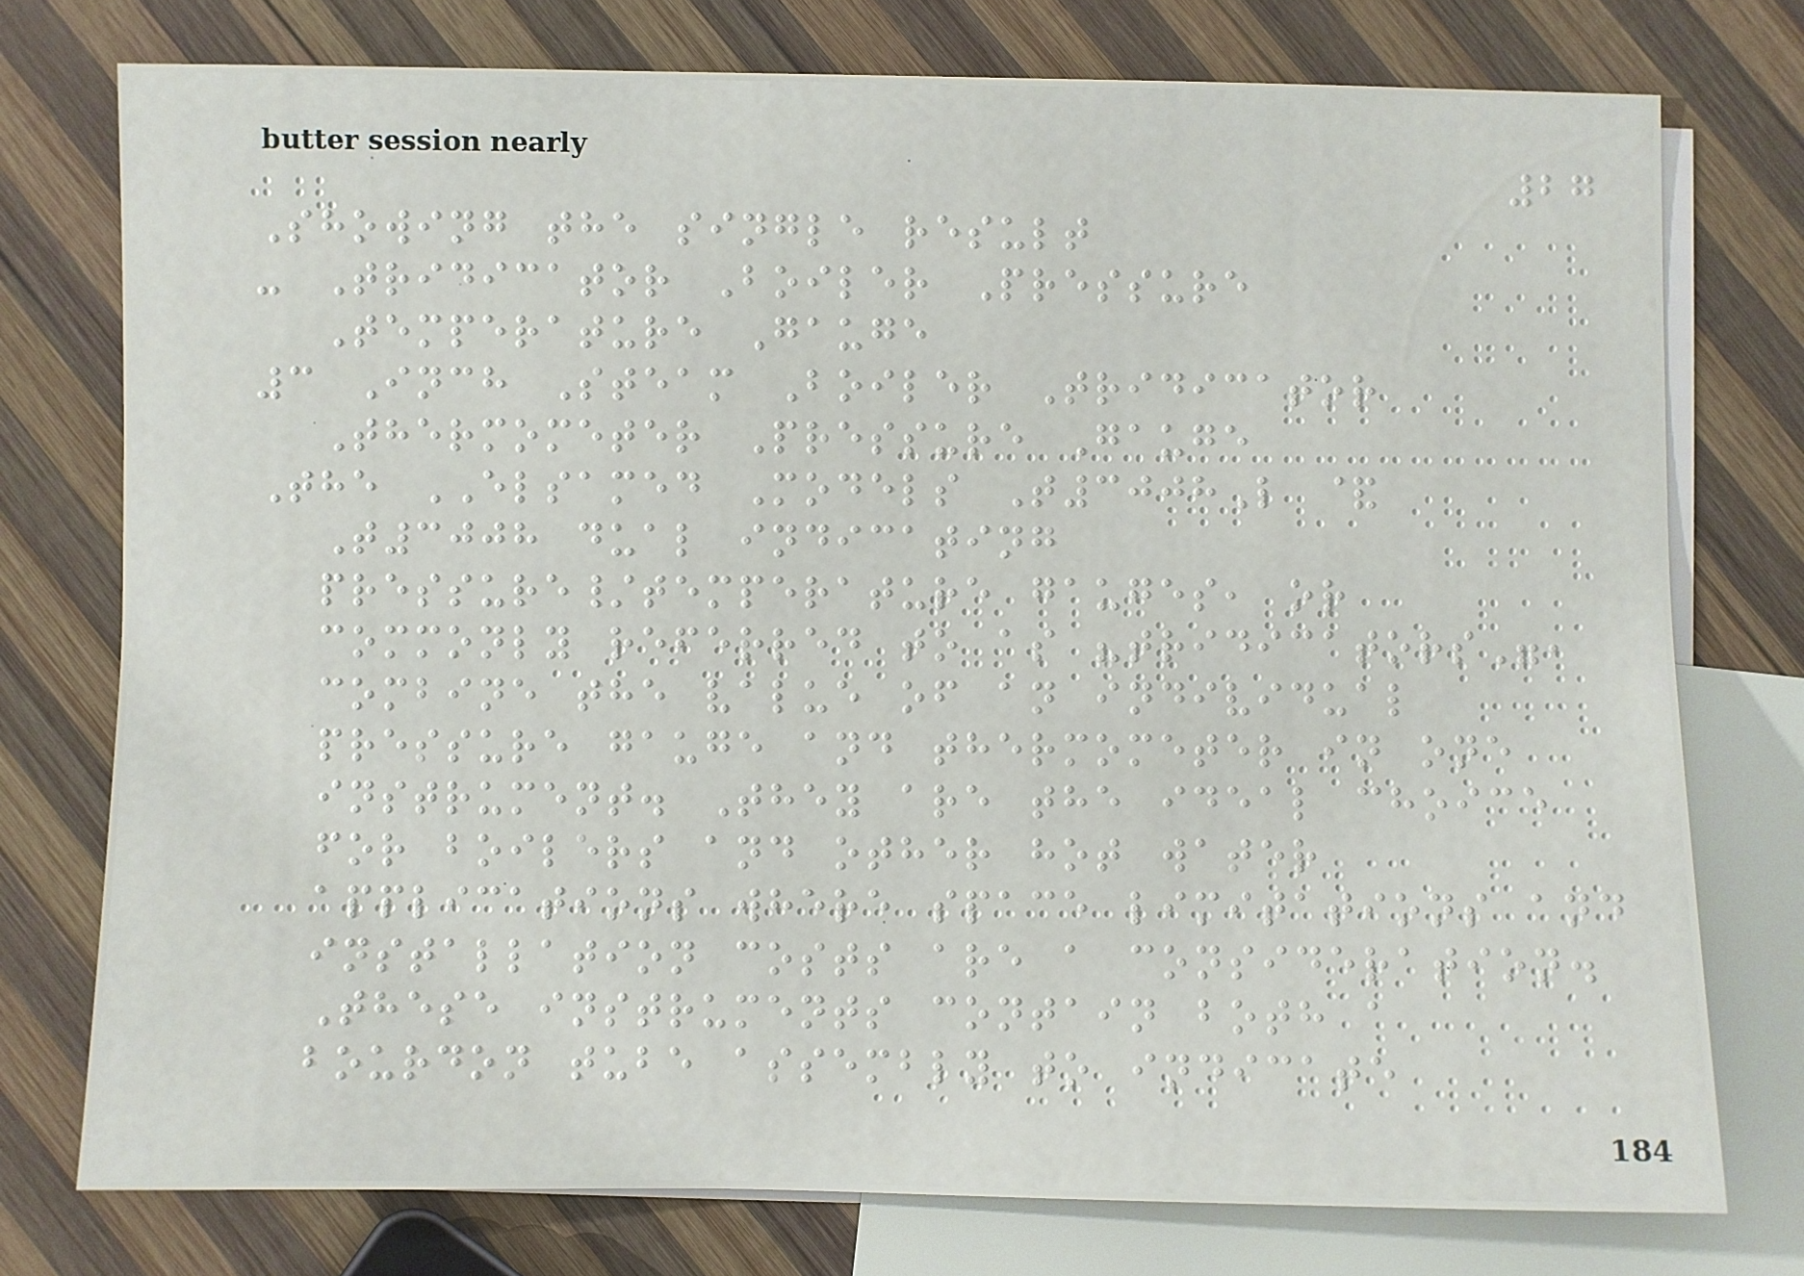27
Showing the single result
- Tridicator Boiler Pressure
Temperature Gauge
3 Inch Steam Boiler Tridicator
Thermometer Pressure Gauge
The ELSAMED Models T3008L &
T3008 dual indicating
pressure/temperature gauges, or
commonly referred to as "tridicators",
combine the value of an individual
pressure gauge and thermometer in one
instrument. They are the ideal choice
for boilers and other hot water
applications where space limitations and
installation costs are a consideration.
These instruments contain both a
bourdon tube assembly to indicate
